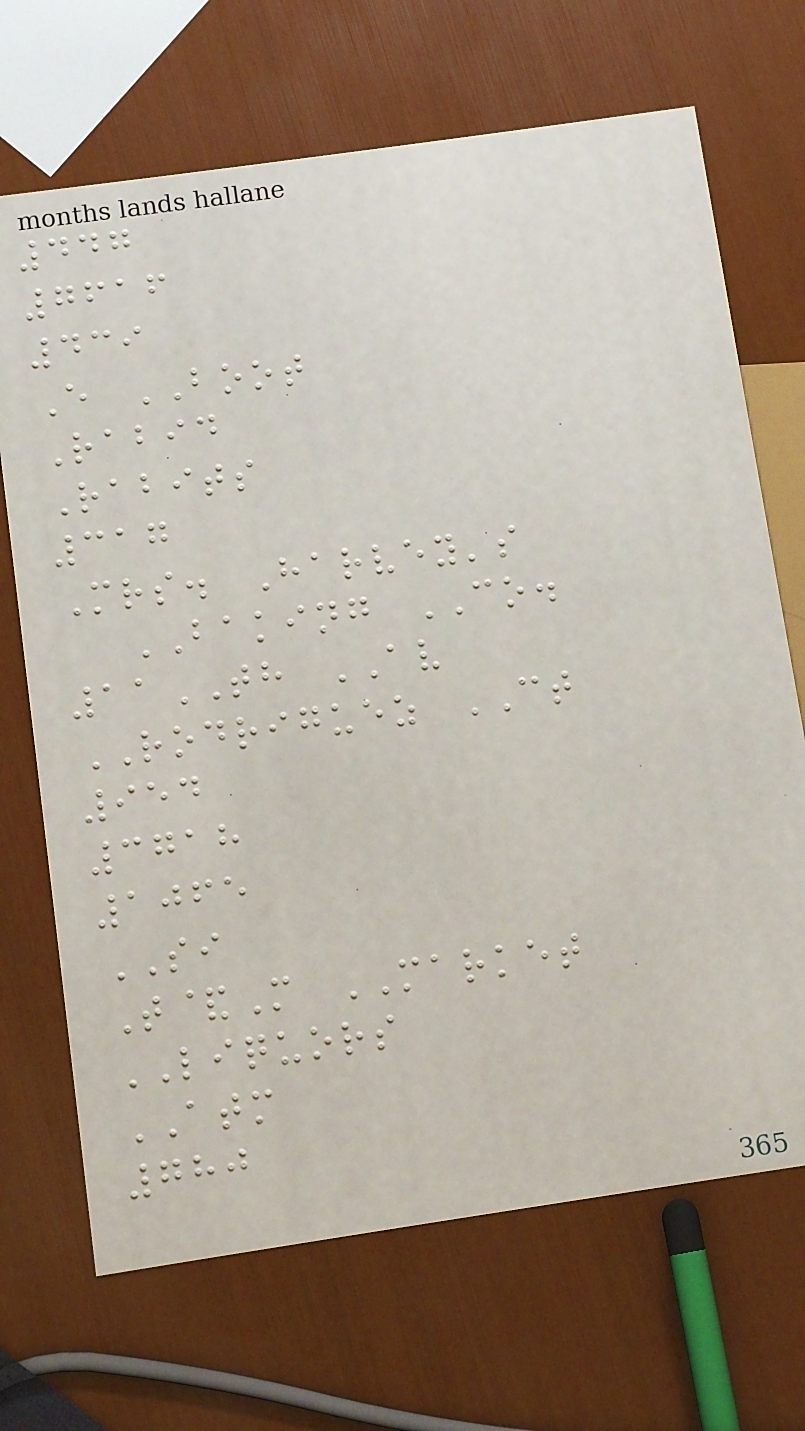447
7616
439
E BOOT
Rabid
Rabits
317
Mrs. Harvey's
BAKING CO.
11TH AV
RODRIGUEZ CT
954
3718
1065
SI
T&M MARKET
LIQUORS
ATM
780
